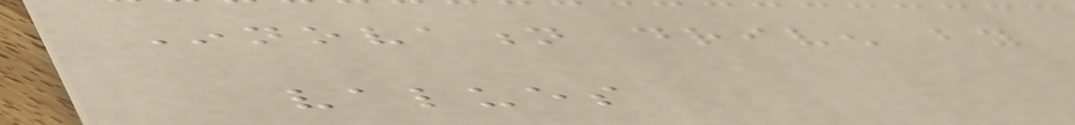Innovation driven by
values
